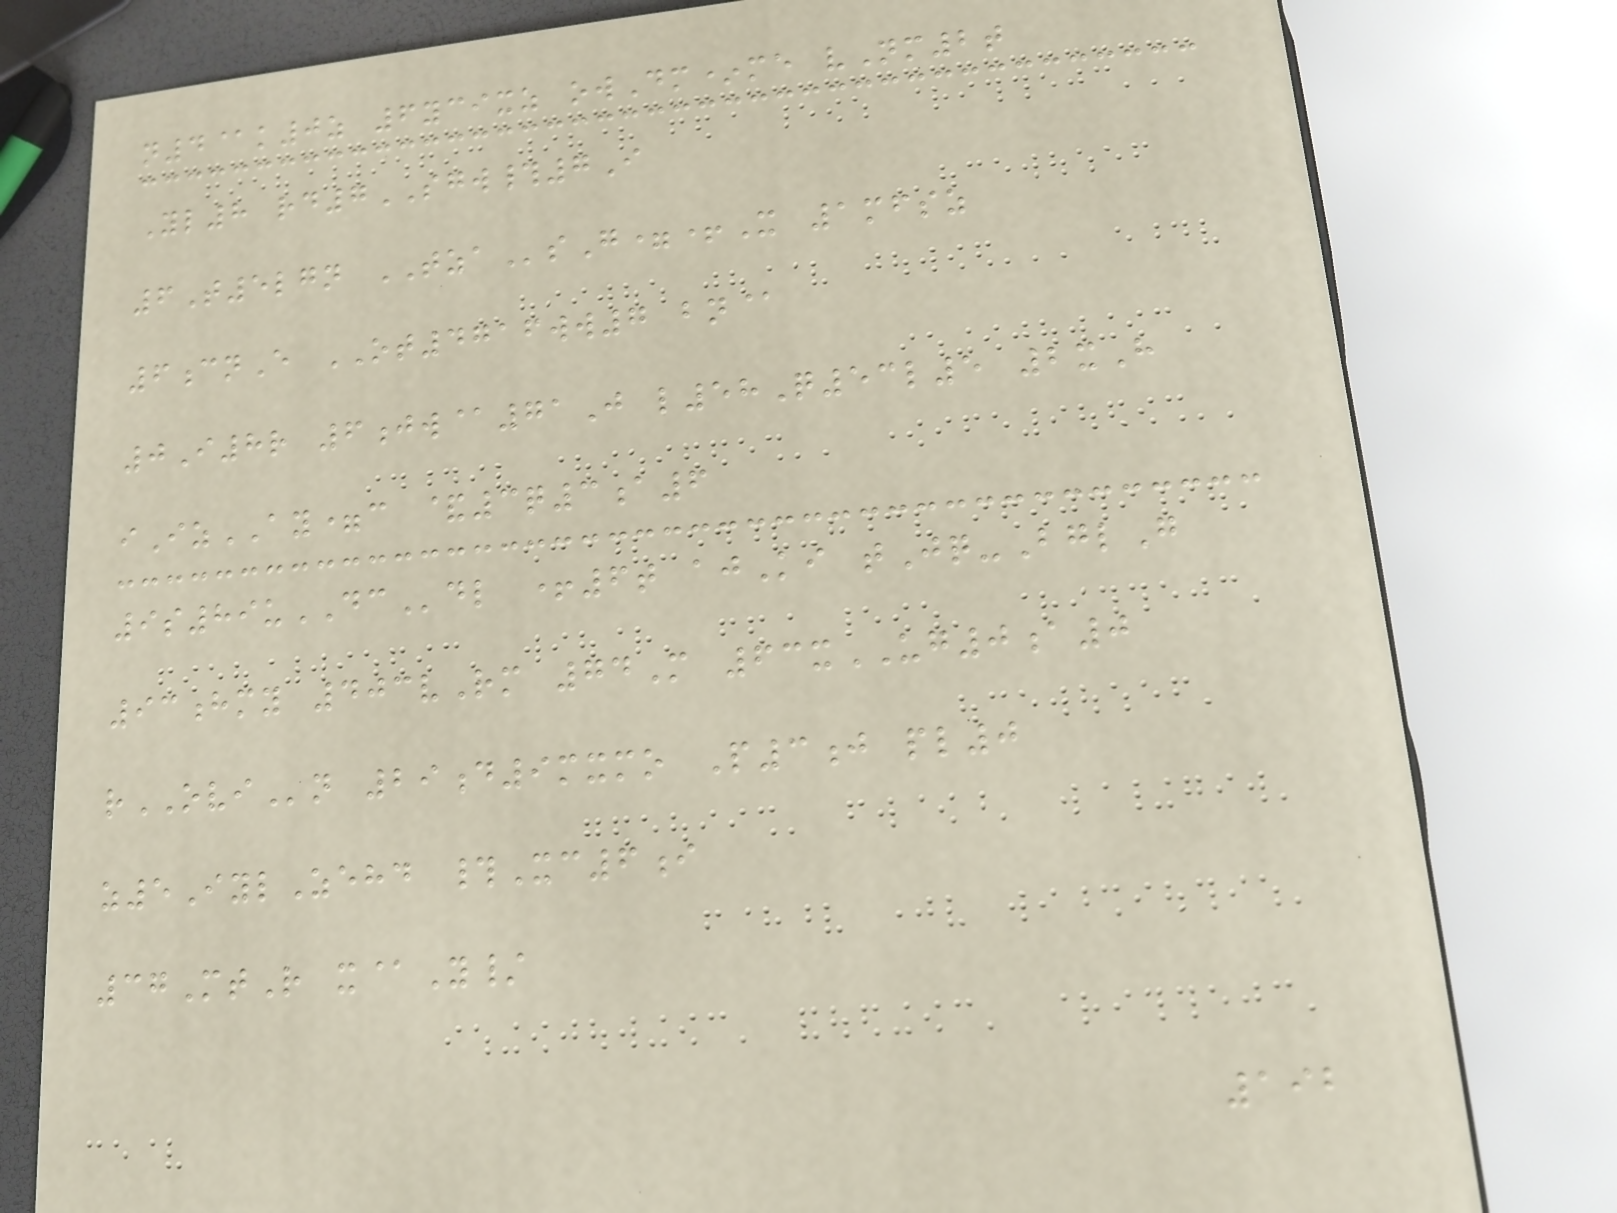n4@k0z 6ycixz owDm*me vNm2t
Yl8 rd7SGW#7I
6T5lgn TZAsG=+X 1mfsz
6cnE OT4716ww7 bn@
0I8r 6jw@71J l58Q53l5 2xH
iIzAY=c &3q3a6
9s89uDCdl +6t ajKi tJq-BglG
93hmy 403vRm 74M 63xUG0a0
rOVIn 29d9mxmo P3j pl0
z5IylZehd #Xc6i
37MtR x@Y/
192
